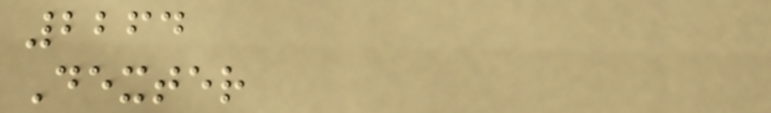2264
Dexter
